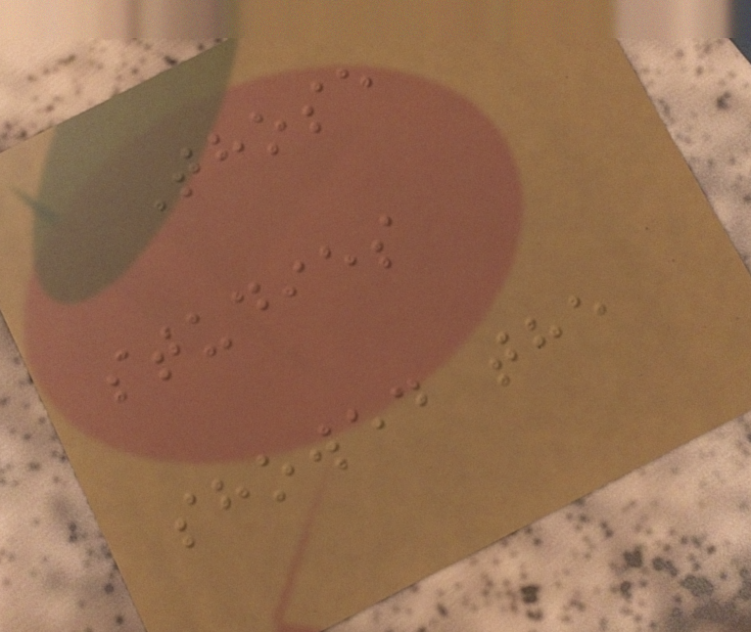Those
studies
showed the
